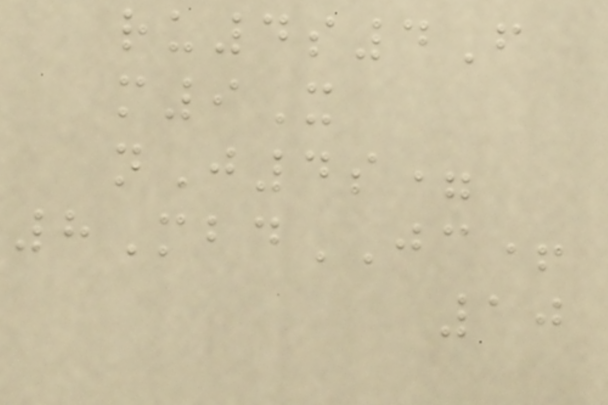ru4s4F
m9X
nJ4s=
8MbdJC+
10
